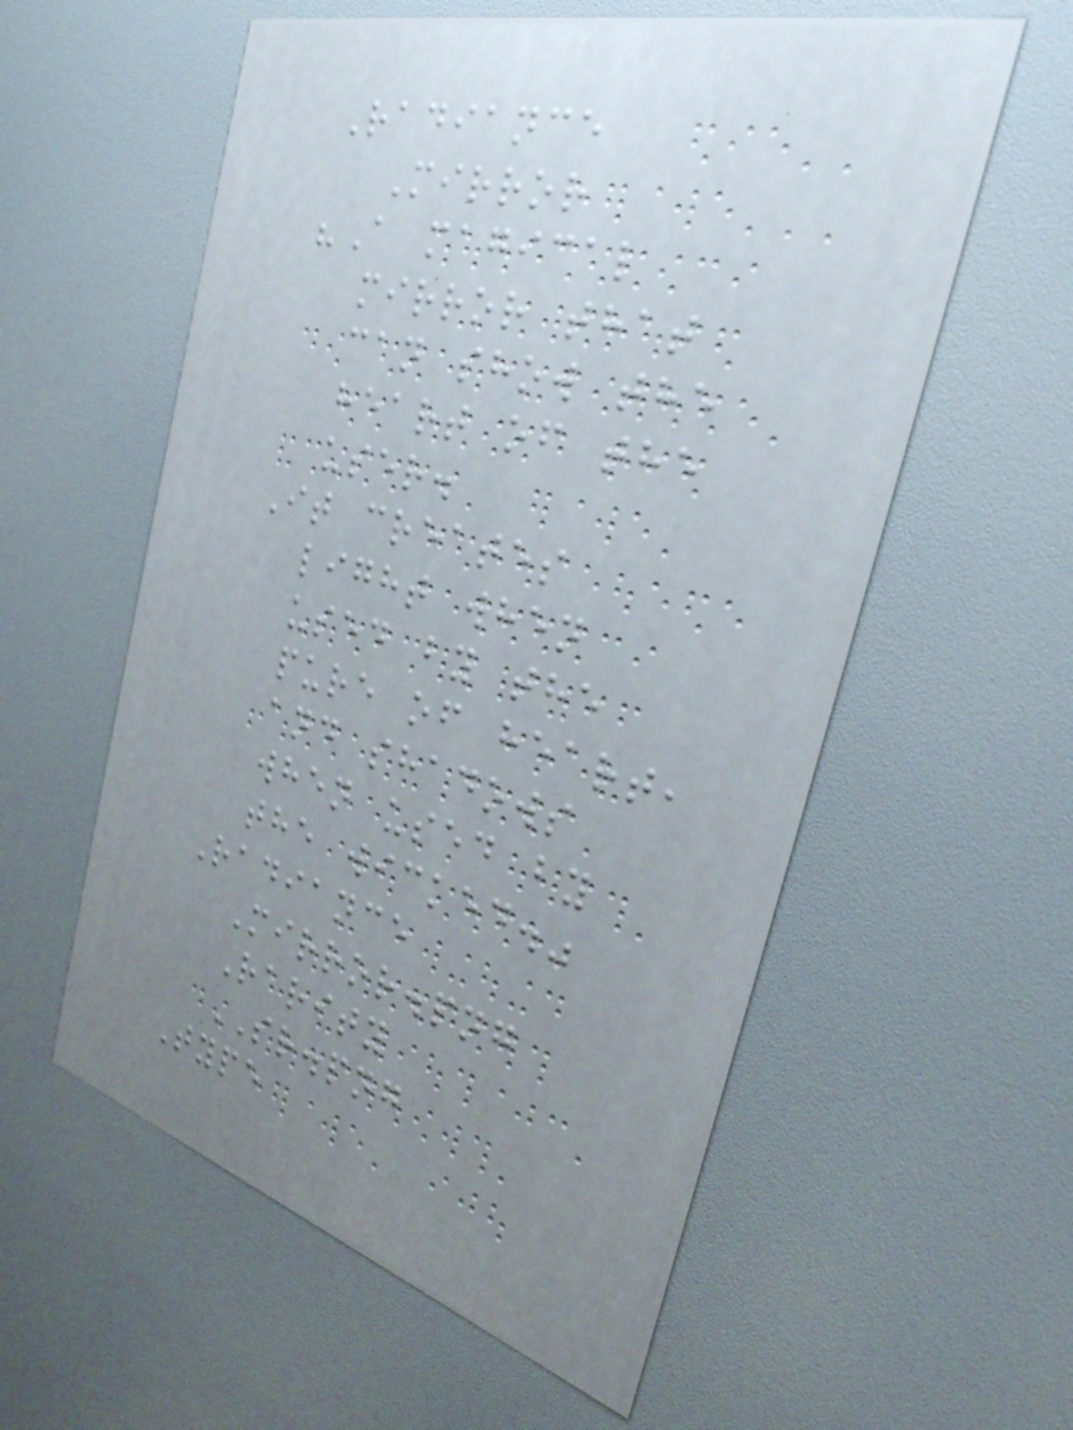Radiance
Mirror
"A magical
mirror that
can show the
heart of the
user.
It creates
light when
used by the
pure of heart,
and shadows
when used by
the wicked."
Radiance
Mirror.png
Rarity
SR.png
Type
